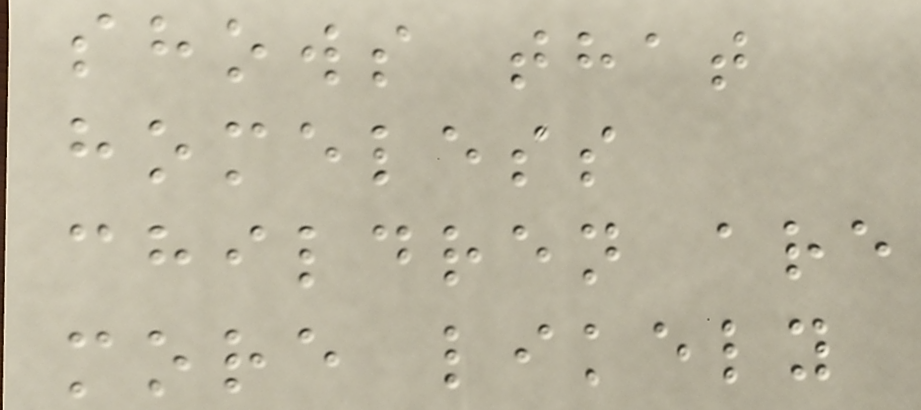shows that
homeless
children are
more likely
